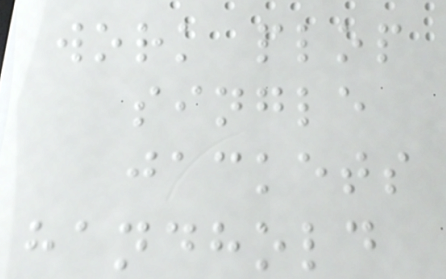work plop
single
jackets
handhold
